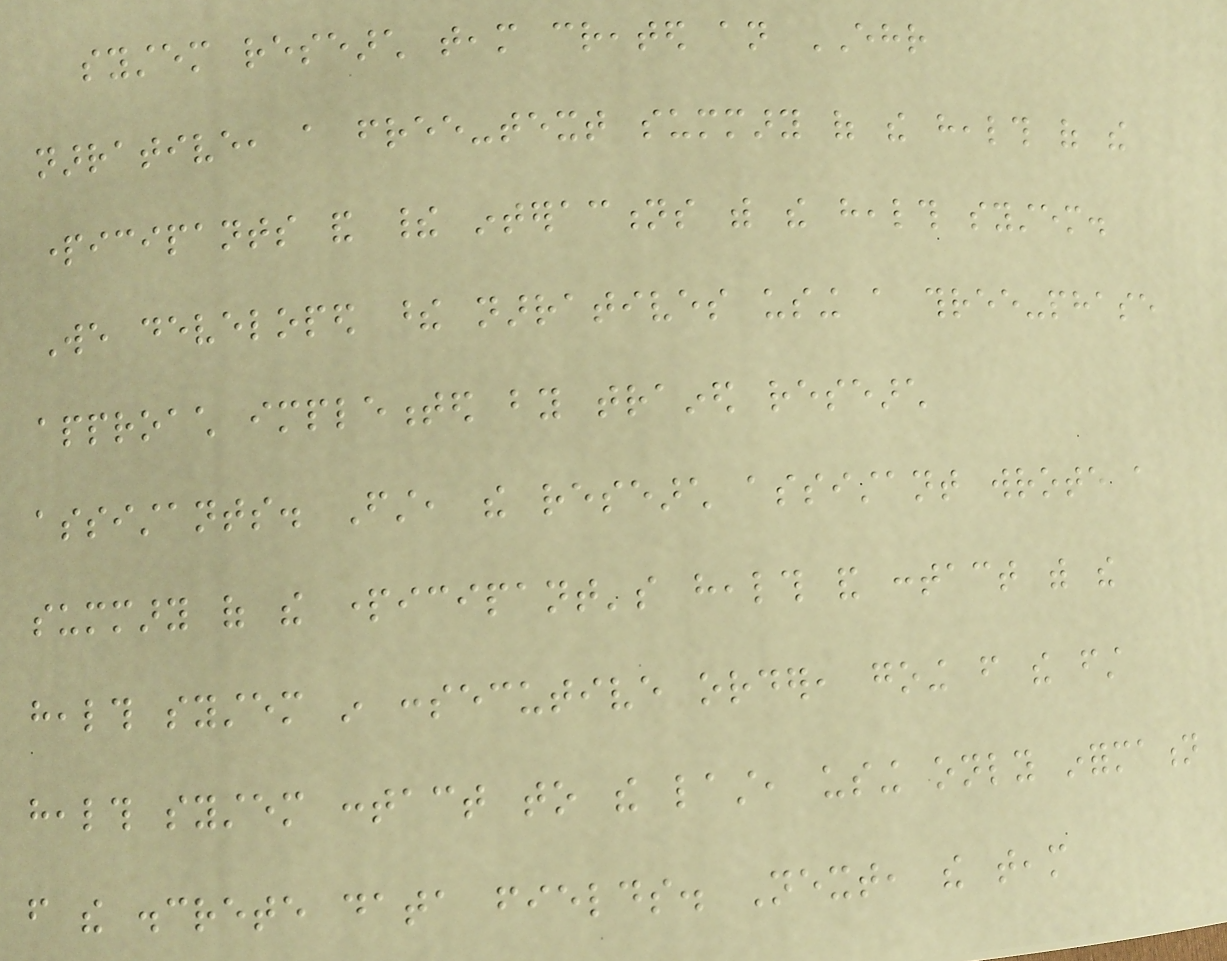system research team created an EHR
narrative, a free-text summary of the health of the
participants and their interactions with the health system.
We developed these narratives using a three-phase
approach implemented by trained research
assistants. First, the research assistant wrote a
summary of the participant's health and contact with the
health system in consecutive order, going from the first
health system contact to the last, using only information
from the discrete data fields. Next, the team
